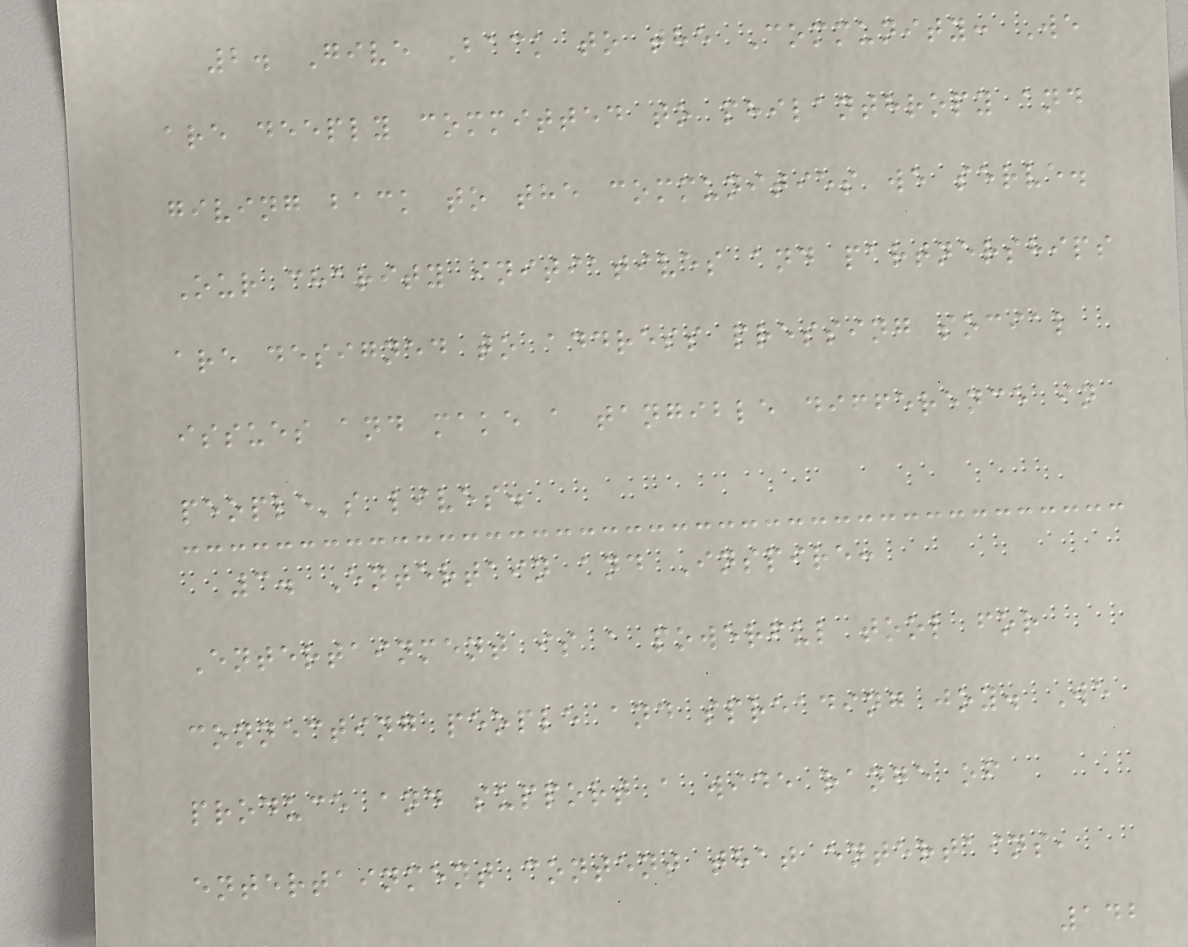2. Give Back to the Community: We
are deeply committed to philanthropy and
giving back to the communities we serve.
Our charity initiatives and partnerships
are designed to address pressing social
issues and make a tangible difference in
people's lives.
3. Entertain and Inspire:
Entertainment is a powerful tool for
connecting people and spreading joy. We
produce and support a wide range of
entertainment content that entertains,
142
